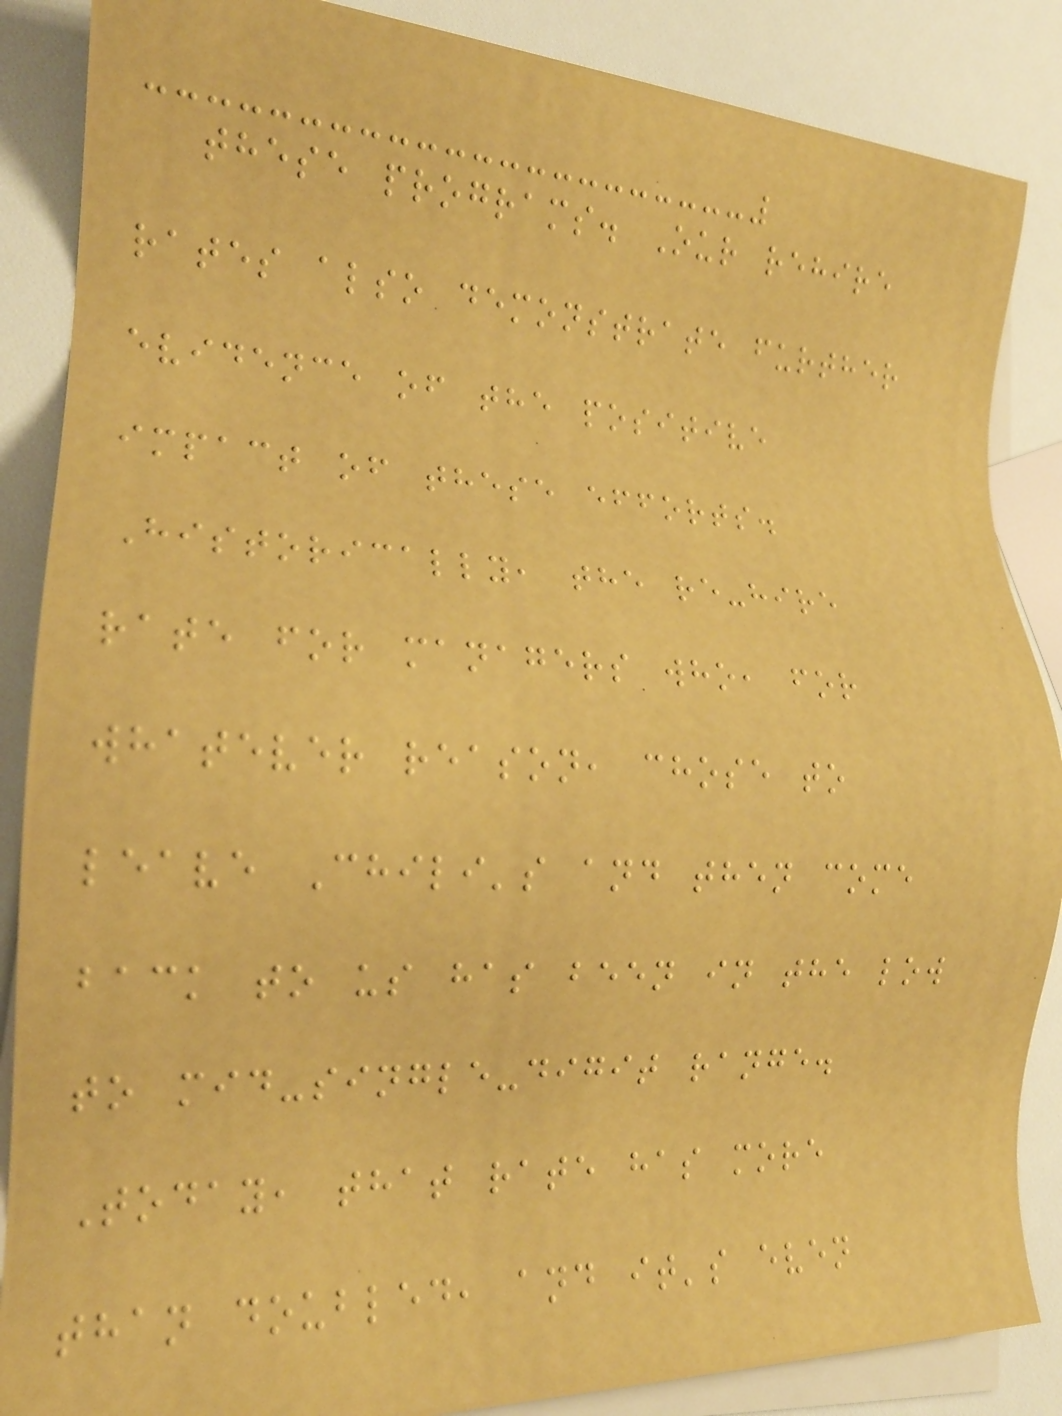these programs. Our rehire
rates also demonstrate further
evidence of the positive
impact of these efforts.
Historically, the re-hire
rate for managers who, for
whatever reason, chose to
leave Chili's and then come
back to us has been in the low
to mid-single-digit range.
Today, that rate has more
than doubled, and it's even
